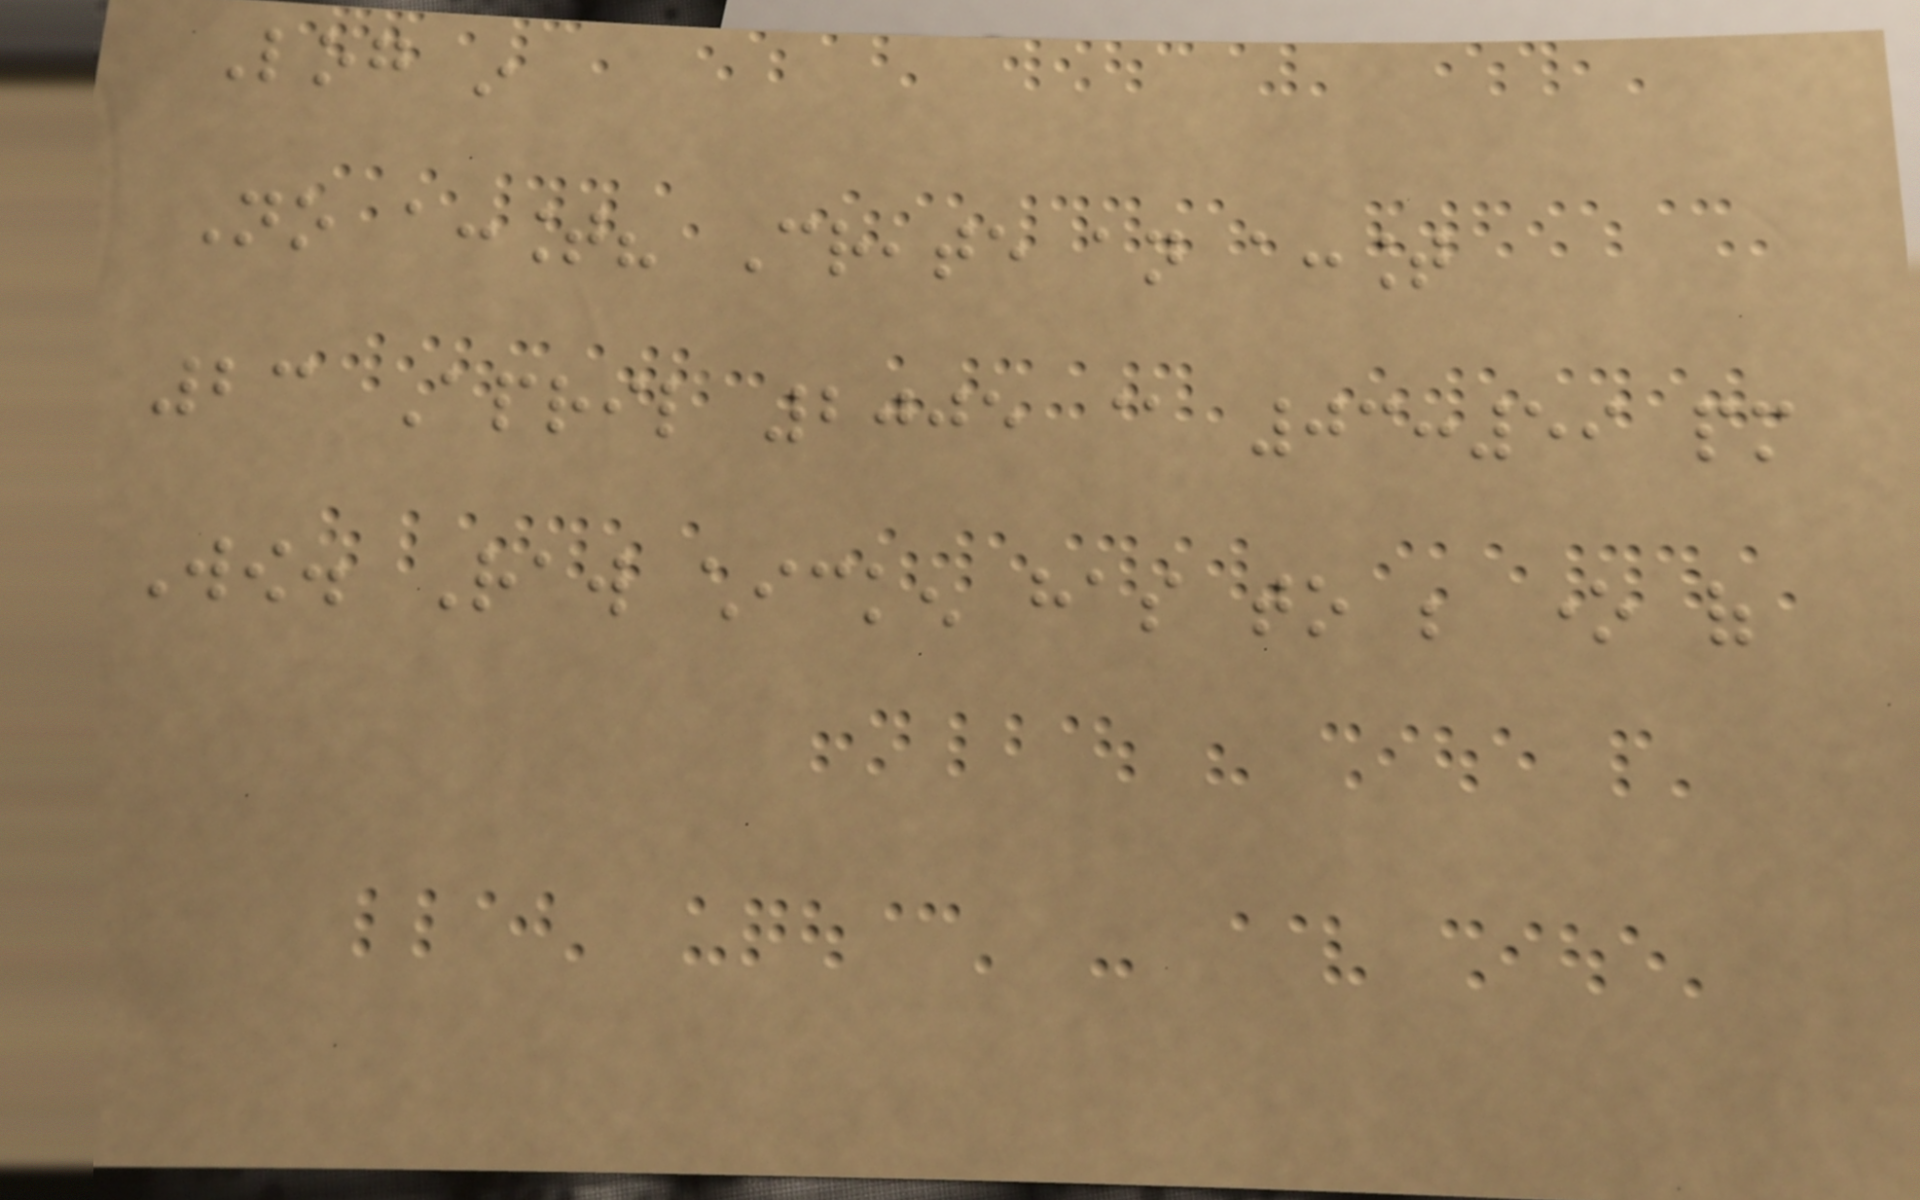Log in
No account? Create an account
23 April 2005 @ 03:59 pm
Wow. Raw chicken has to be one of
